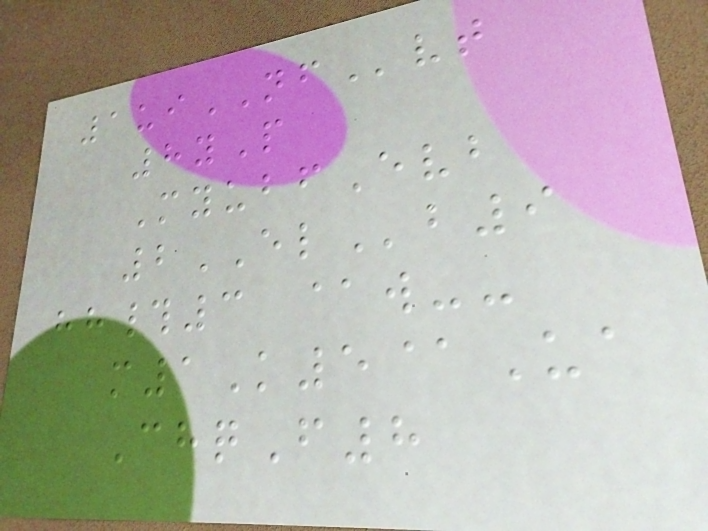1uiNFvt
8yP
MyubfEvb
2ELb9
hh#3 @w--
m1K5@Ua
ChqF8
